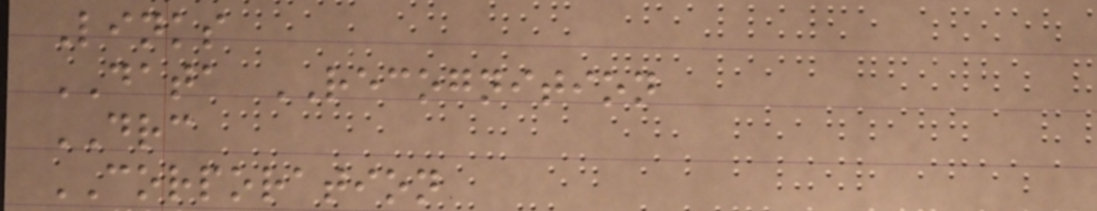Links
DATA RECOGNITION
DRC
CORPORATION
